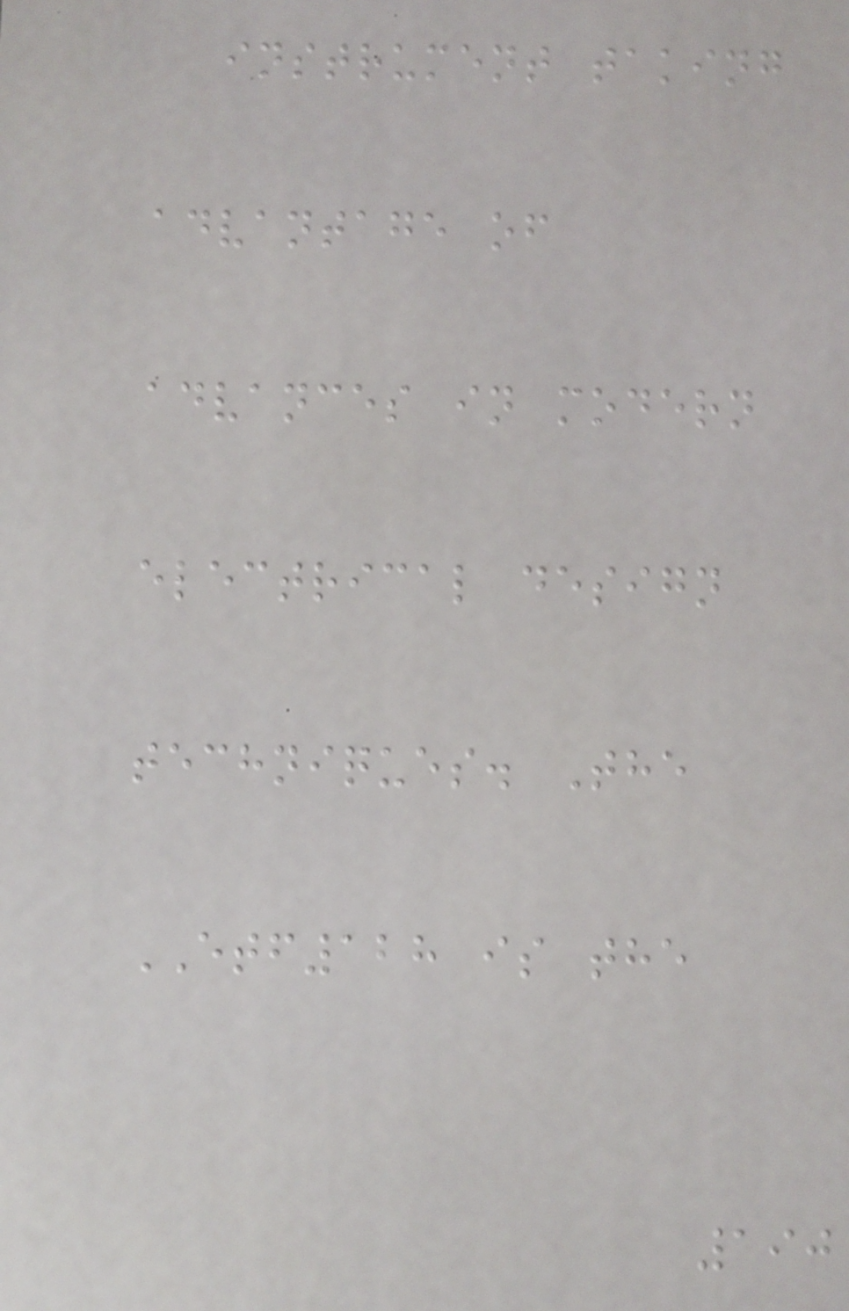instrument taking
advantage of
advances in modern
electrical design
techniques. The
ETF128 is the
190
